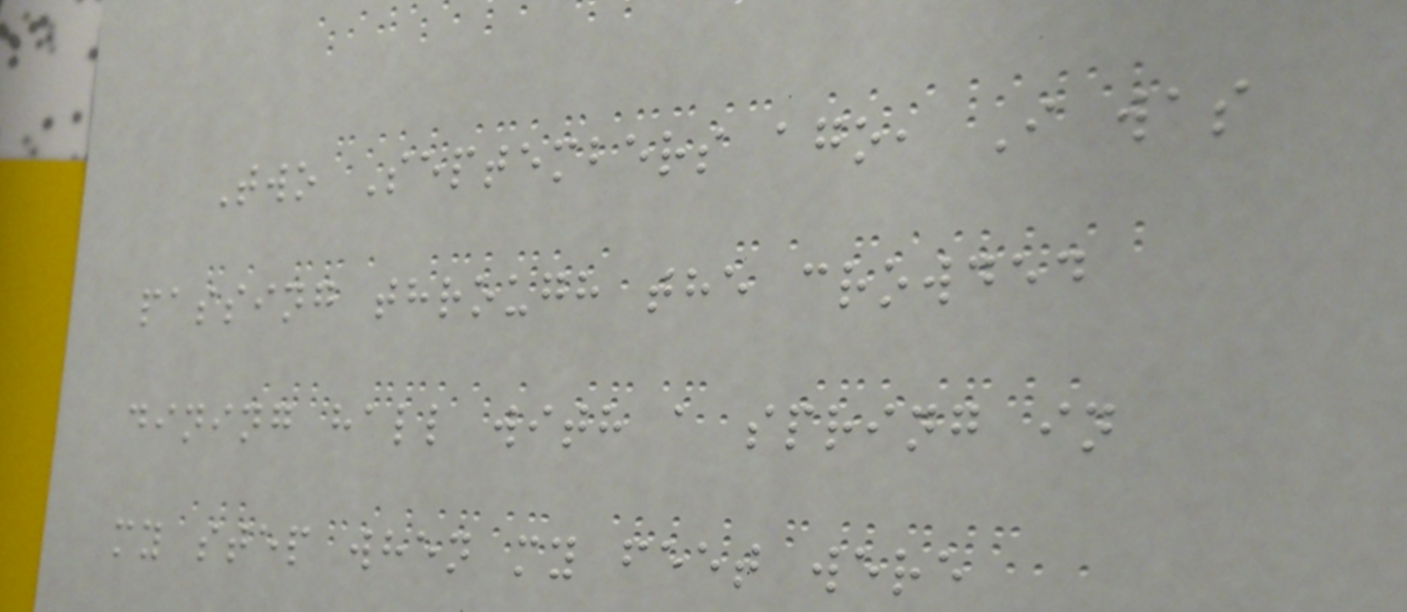Two Septembers ago, I was
passing through the crowded
dining hall with a spring in
my step when my feet were
